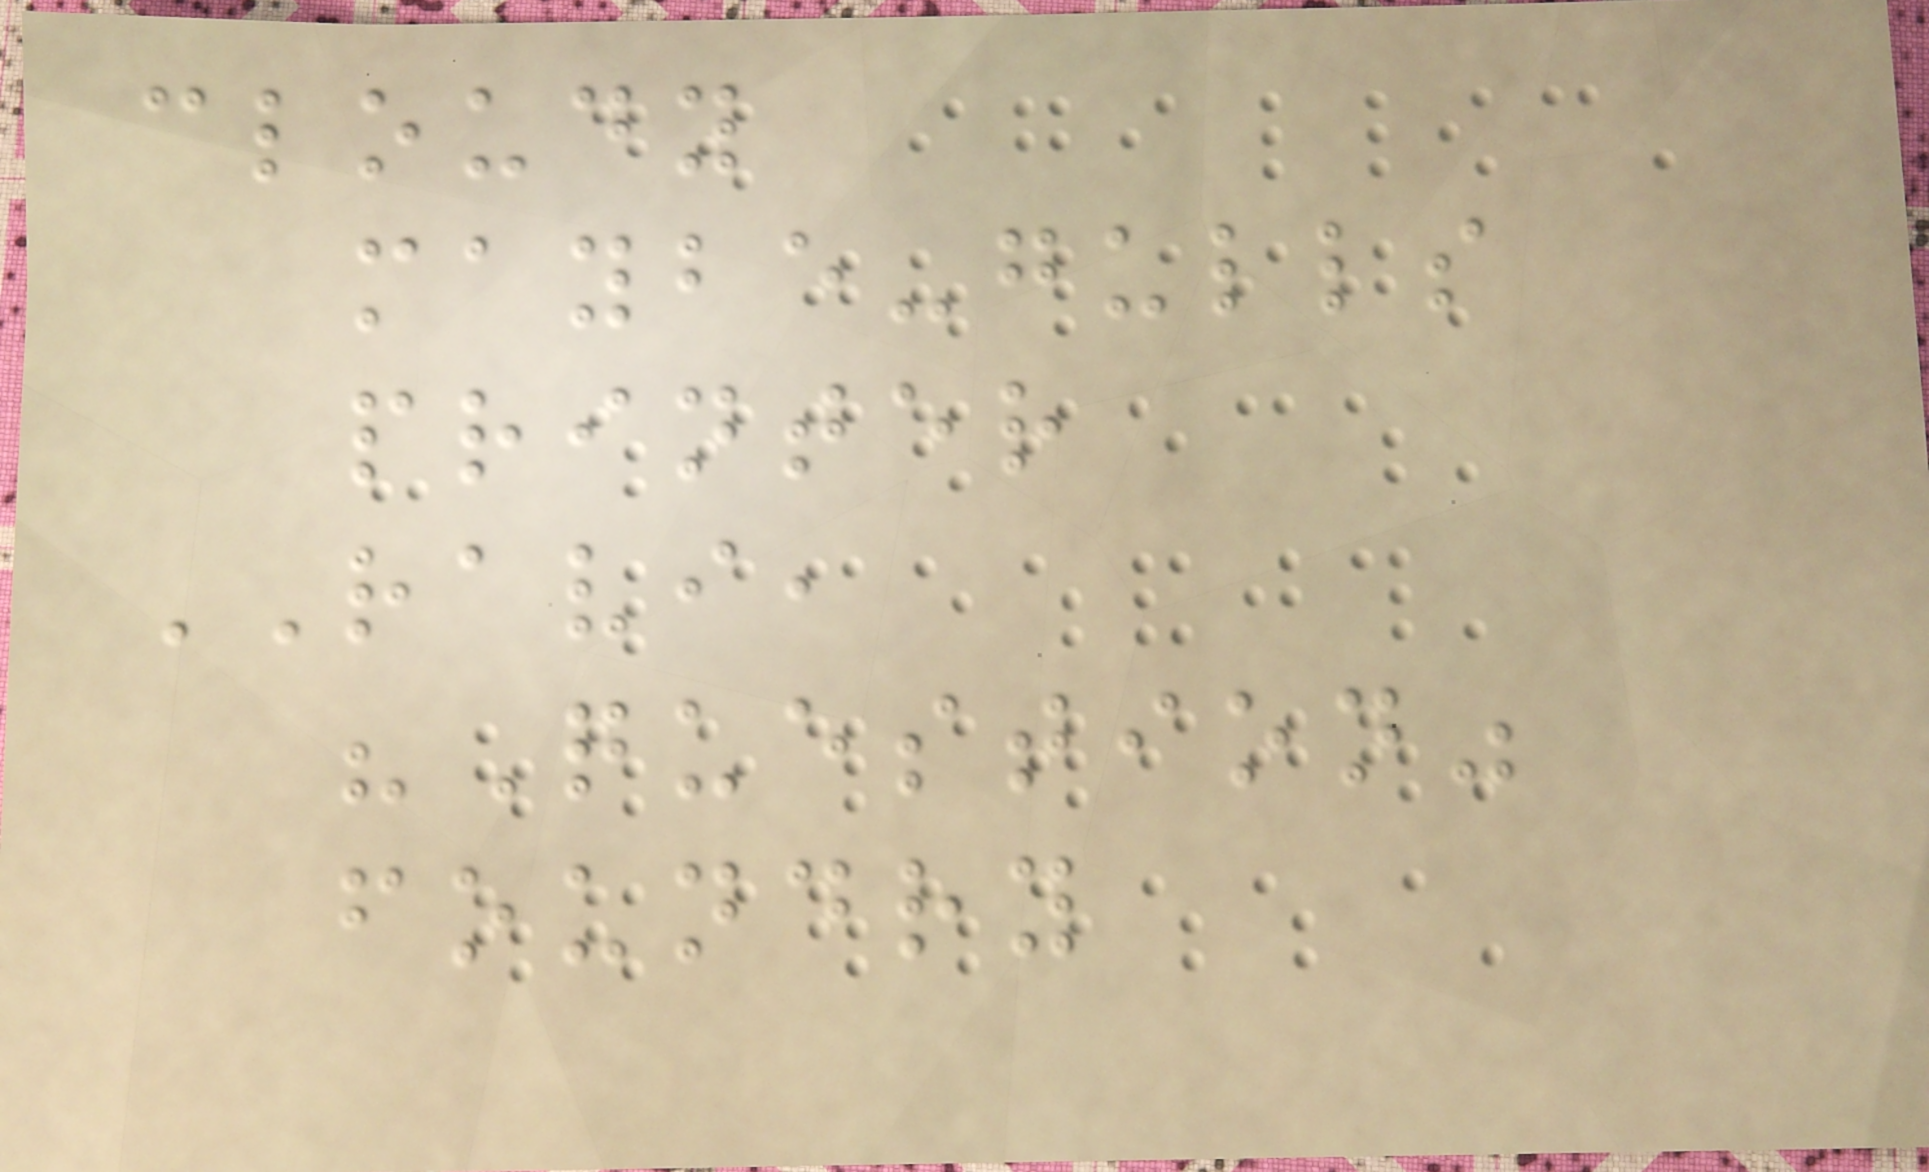cloudy
maybe-gulls
printer
RAVI,
"Question"
foundry
